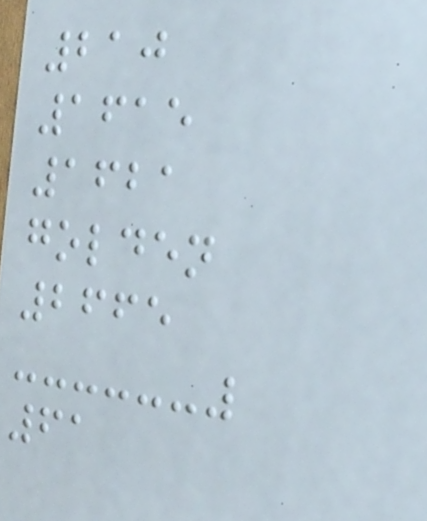210
1615
1621
golden
2665
61
